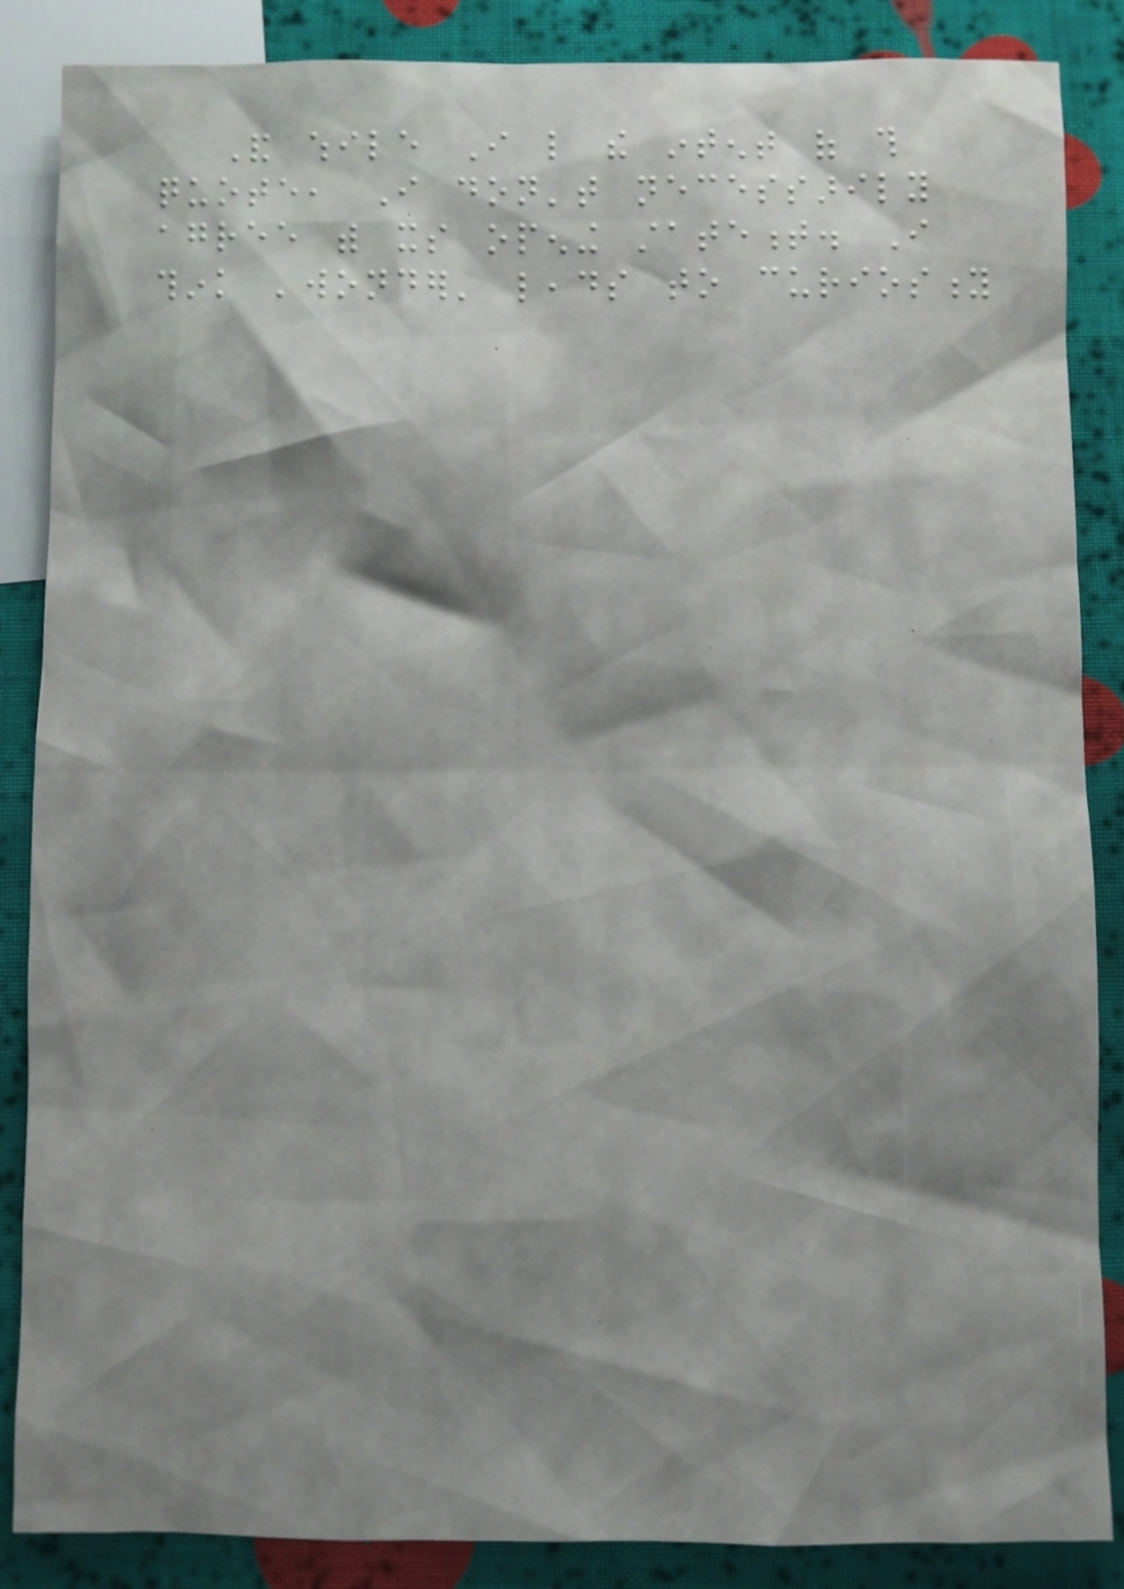And while I like the intent of this
quote, I don't necessarily
agree with its opening statement. I
think 'wonder' leads to curiosity
